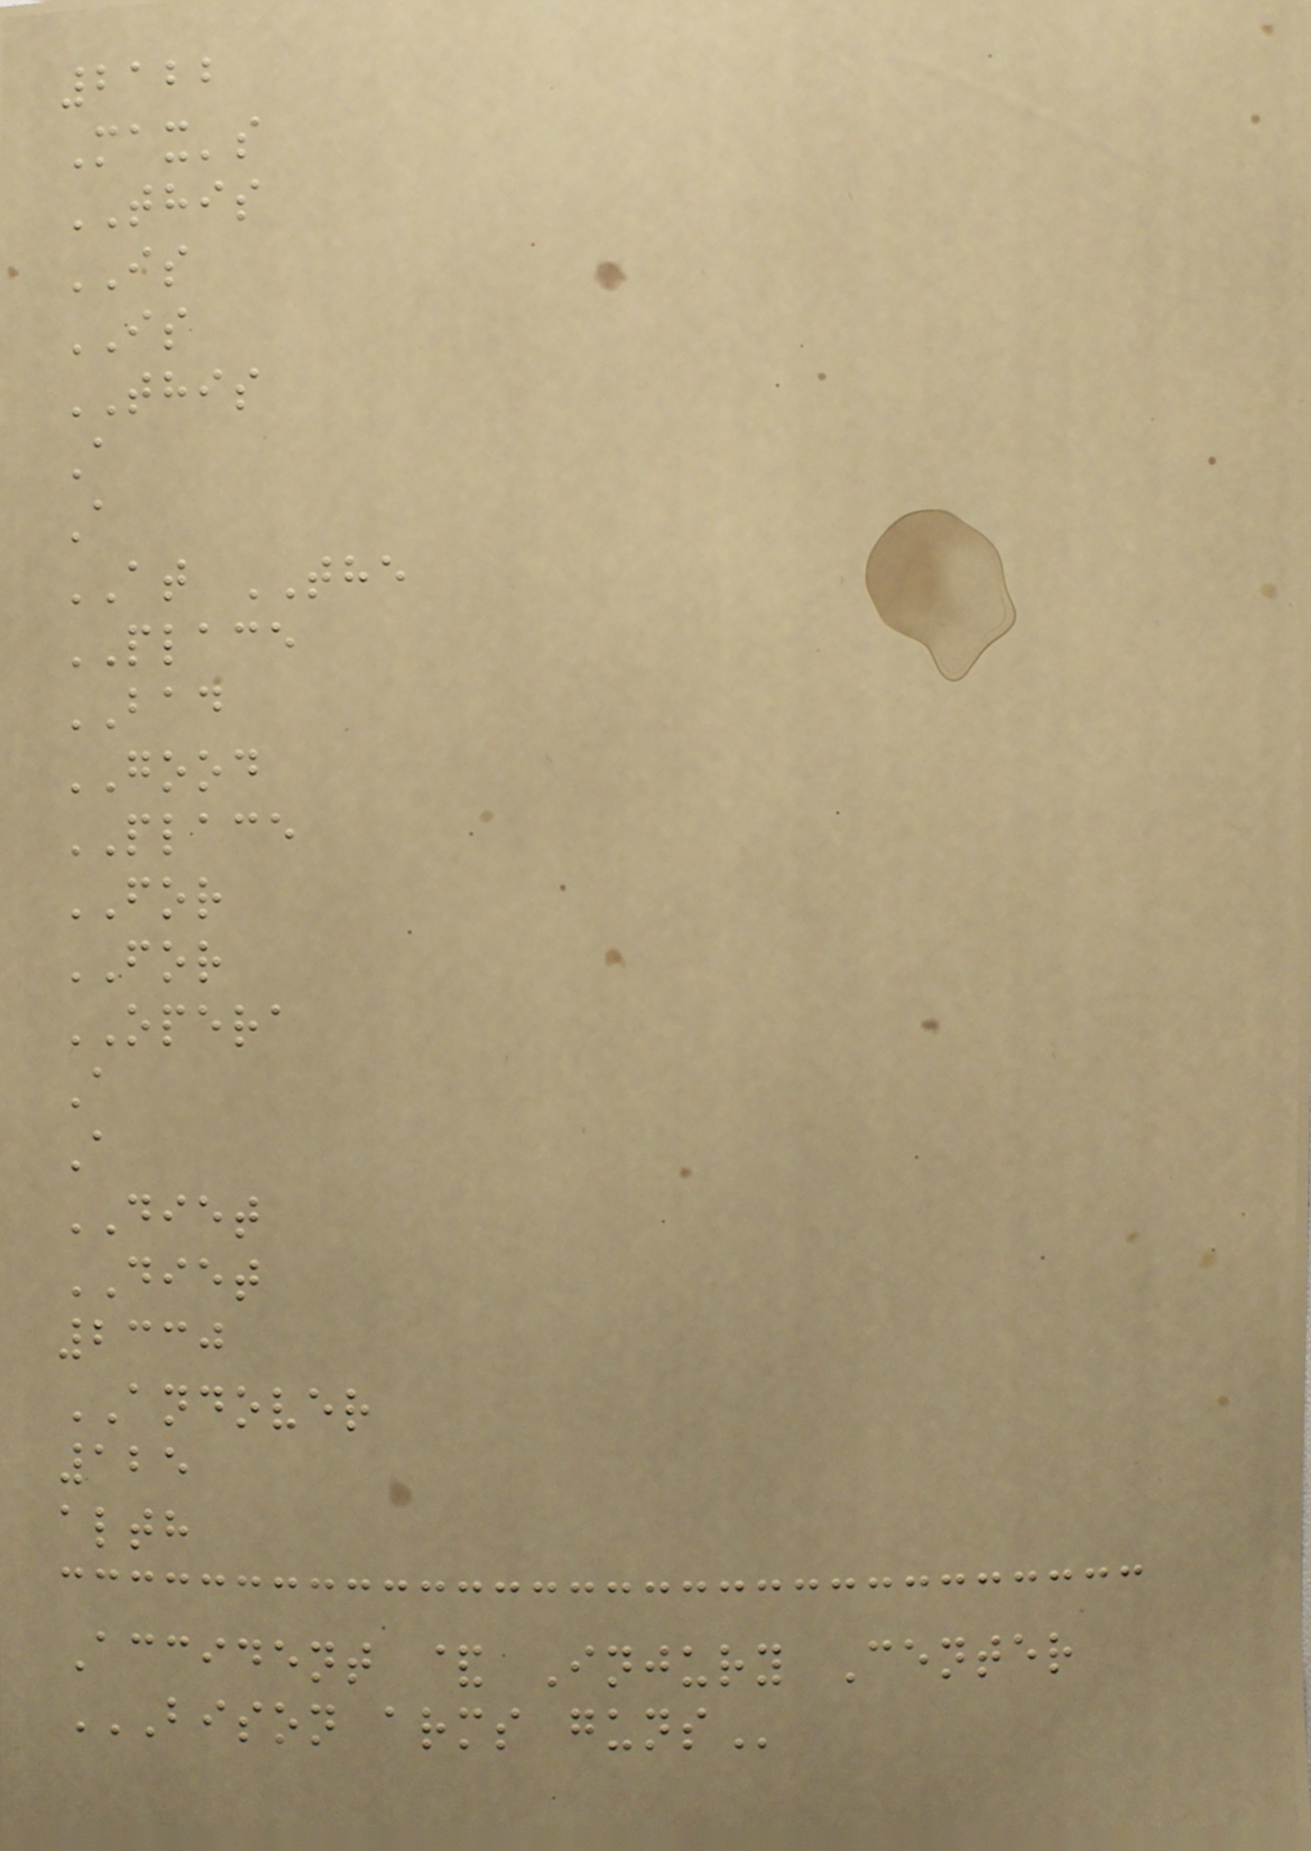2122
Max's
THIS
IS
IS
THIS
A
A
AT THE
PLACE
BAD
GOOD
PLACE
FOR
FOR
OPERA
A
A
DIET
DIET
2330
ANDOVER
125
alth
Accident & Injury Center
BISON ARMS GUNS
